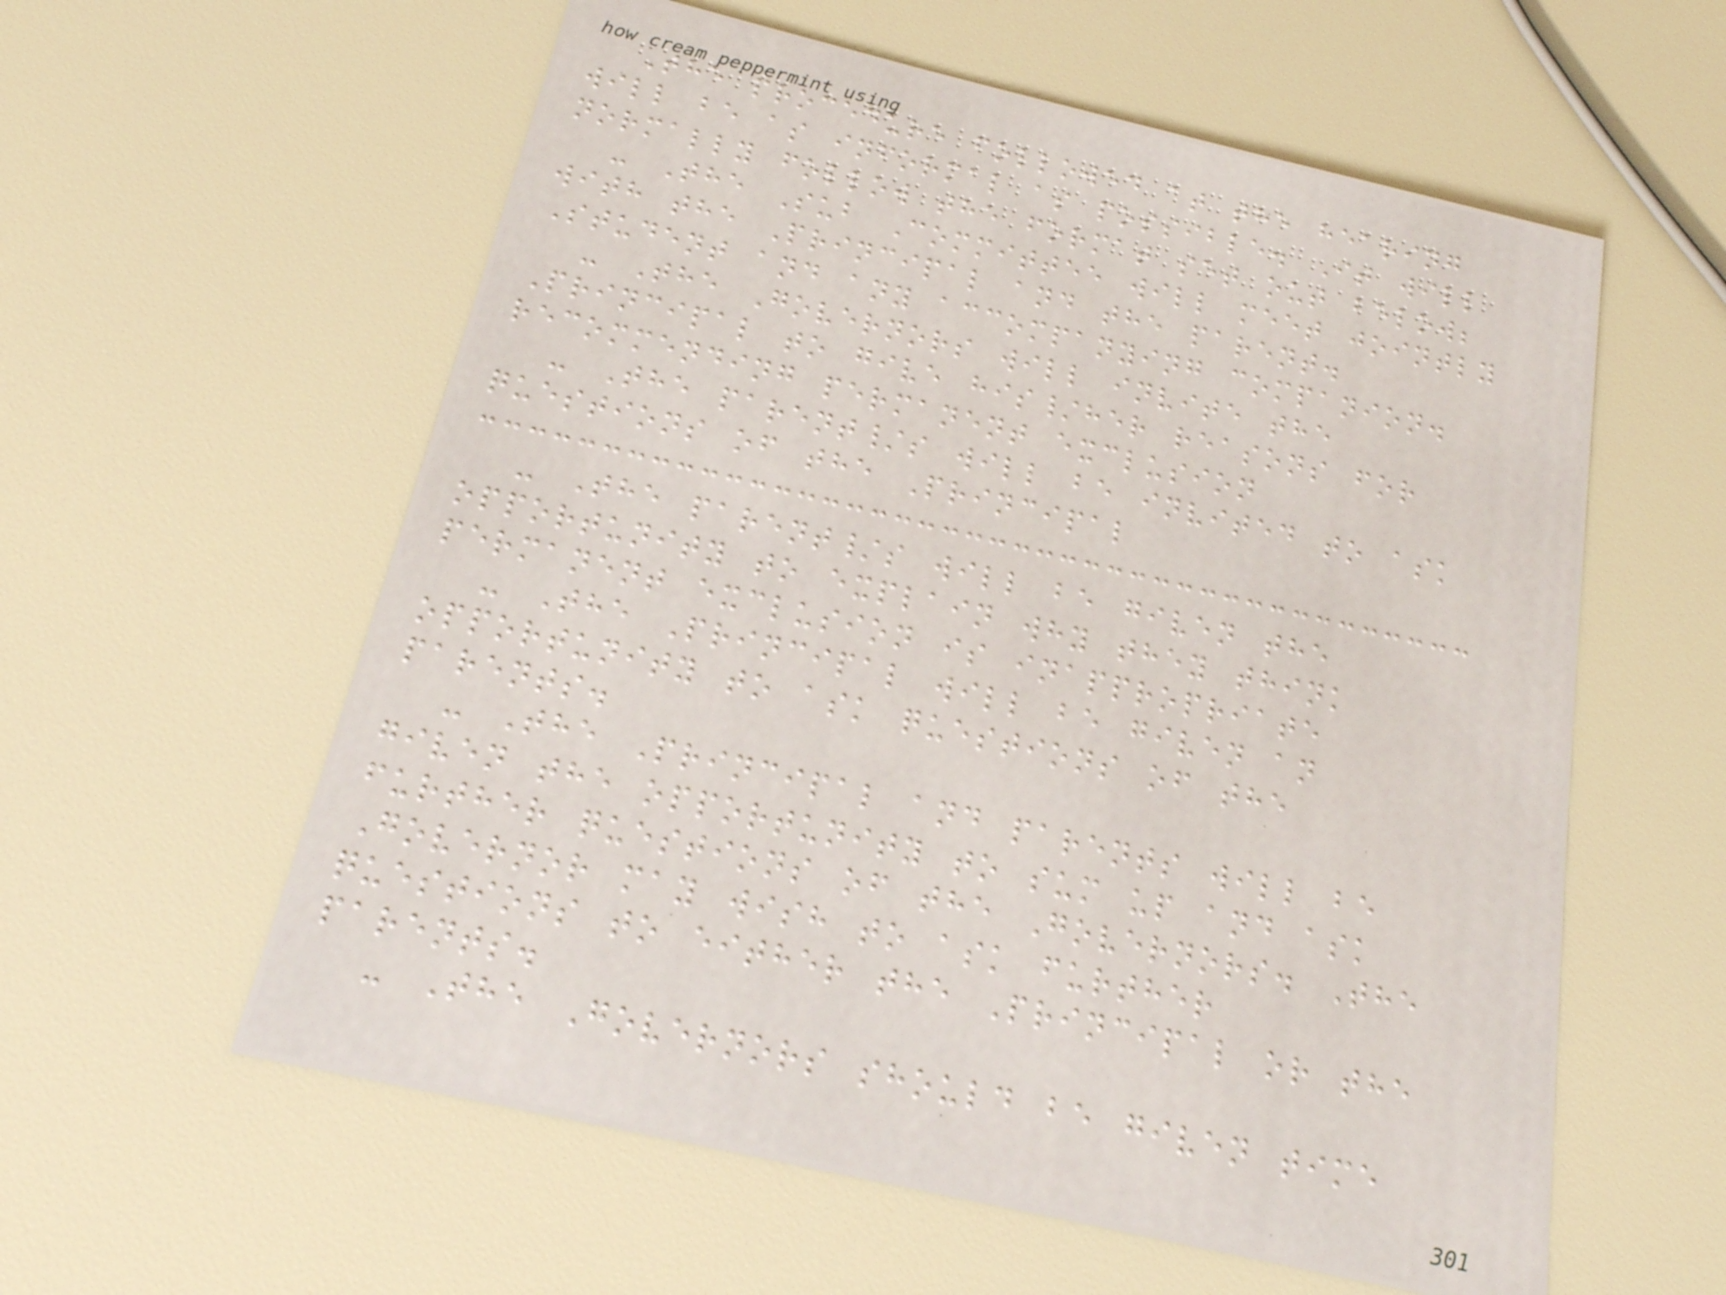The procedure followed at the hearing
will be as informal as possible. It will
normally follow the format set out below;
- The Sub Committee will meet jointly
with the Principal and the parent.
Student and any accompanying companion.
- The Governors will invite the
Principal to give his/her reasons for
recommending permanent exclusion
- The parent/s will be invited to ask
questions of the Principal
- The parent/s will be given the
opportunity to explain why they think
permanent exclusion is inappropriate
- The Principal will be given an
opportunity to ask questions of the
parents.
- The Principal and parents will be
given the opportunity to sum up and ask
further questions of the Governors. The
Governor may wish to ask further
questions to either the Principal or the
parents.
- The Governors should be given time
